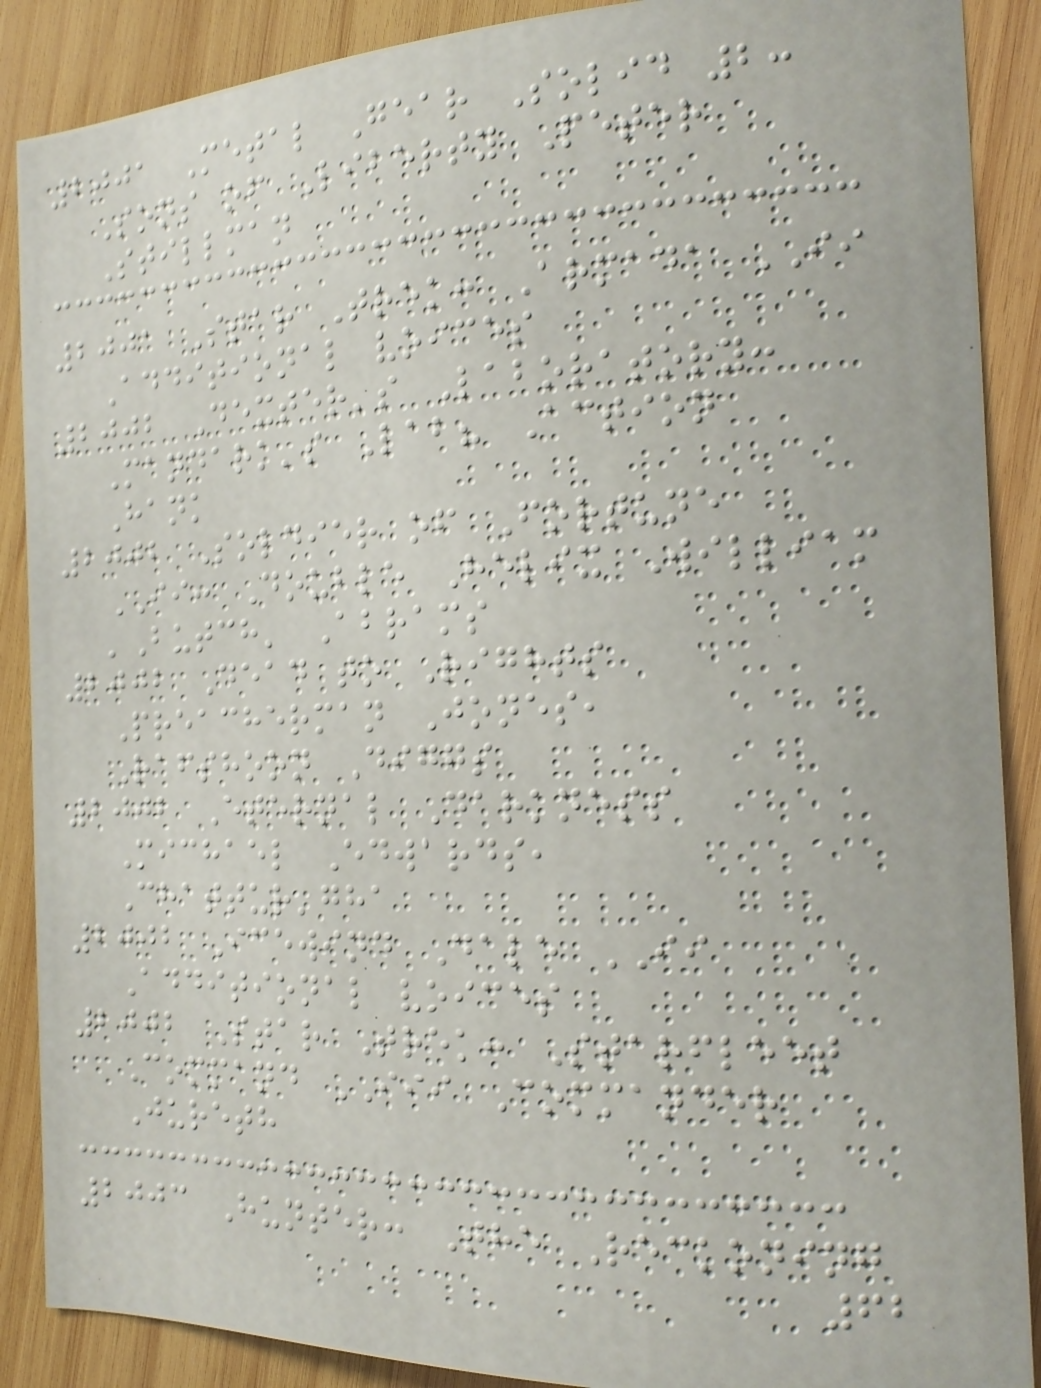2001 Metal Gear Solid 2:
Sons of Liberty Peter
Stillman
2001 Star Trek: Armada II
Additional voices
2002 Dexter's Laboratory:
Mandark's Lab? Action
Hank
2002 Soldier of Fortune
II: Double Helix William
'Butch' Abrams
2002 Dead to Rights
Preacherman Jones,
Rafshoon Diggs
2002 Eternal Darkness
Michael Edwards,
Chattur'gha
2002 Icewind Dale II
Additional voices
2002 Star Trek: Starfleet
Command III Commander
Jureth
2003 Hunter: The Reckoning
62
